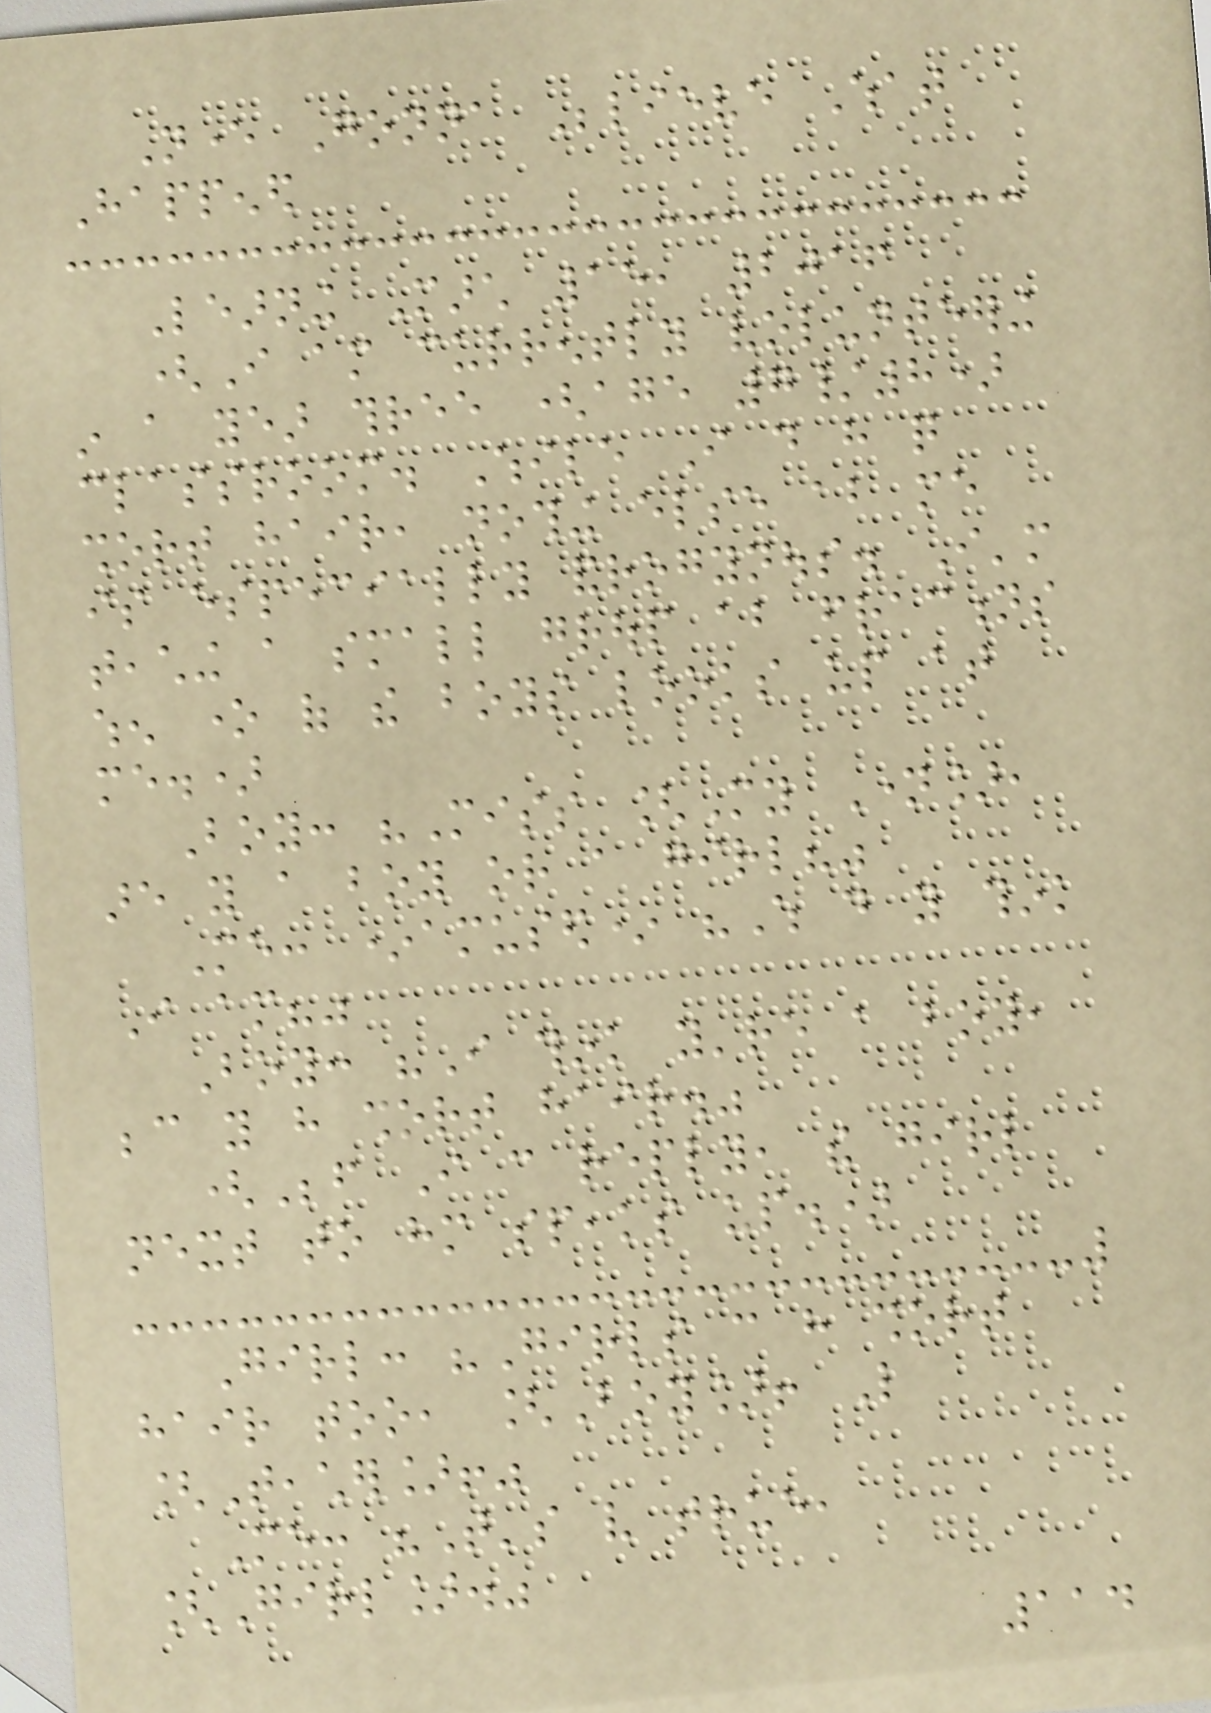Never Gonna Believe What
Happened
Learning March 15, 2016
(I am currently volunteering
in a year three (age 7/8)
classroom. While I do have quite
short hair, nothing else about me
is especially androgynous. I'm
teaching a small group about fractions
when one of the boys looks up at
me.)
Boy: "Miss [My Name],
are you a boy or a girl?"
Me: *amused* "Which do you think
I am?"
Boy: "I think you're a boy,
because you have short hair."
(Before I can reply, the girl
next to him speaks up.)
Girl: "Girls can have short
hair too, [Boy]! Like
[Teacher]!"
Me: "That's very true,
[Girl]."
114
